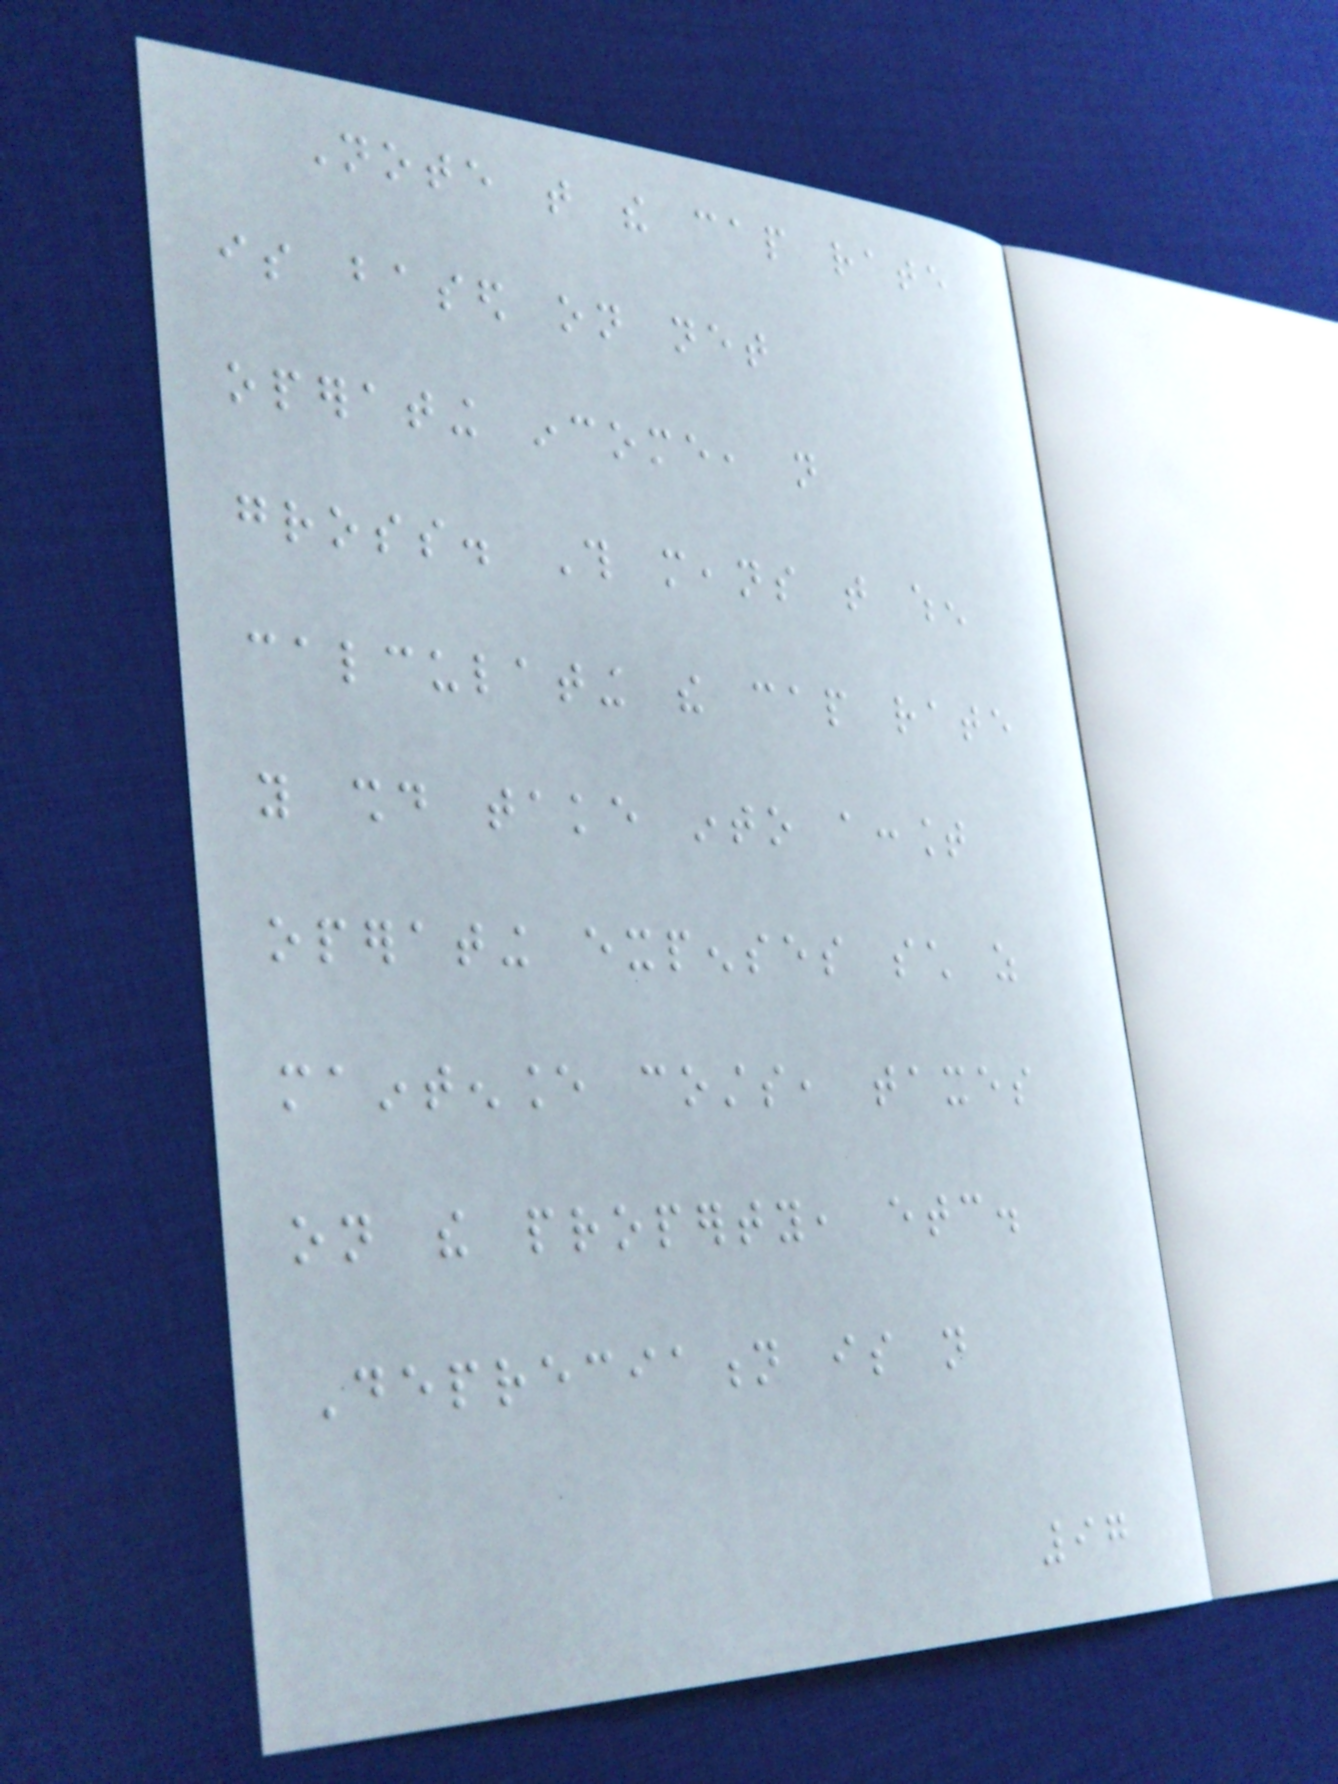Note that the cap rate
is based on net
operating income, not
gross. This means that when
calculating the cap rate
you should take into account
operating expenses such as
maintenance costs, taxes
on the property, etc.
Depreciation is not
97
